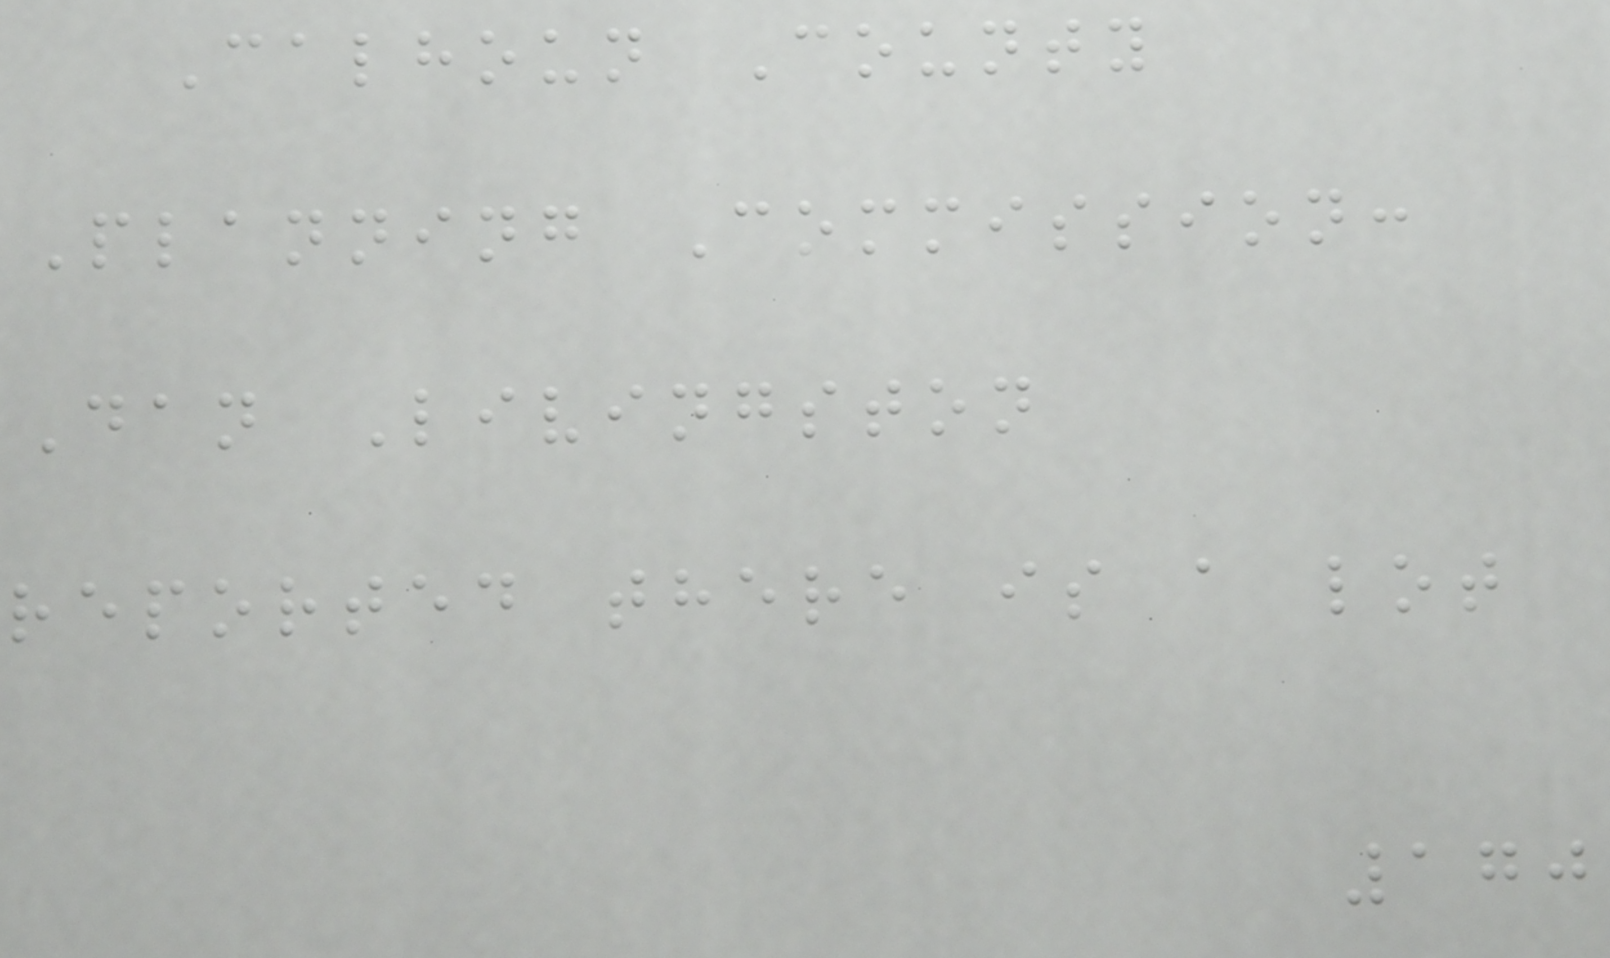Calhoun County
Planning Commission:
Dan Livingston
reported there is a lot
170
